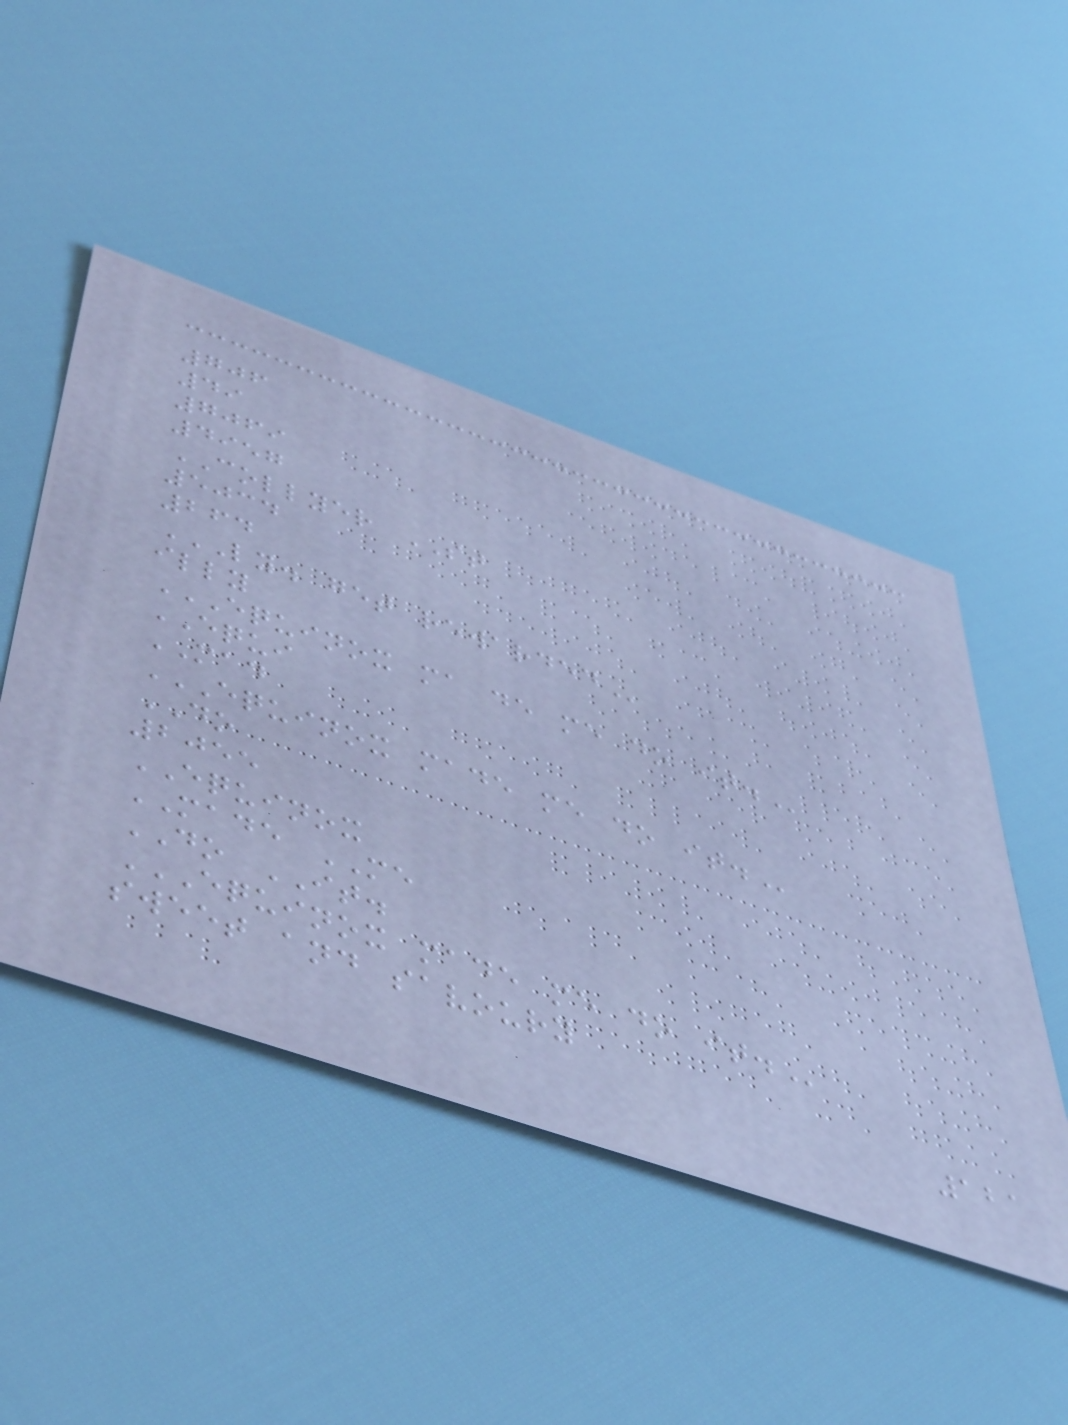706
49
7069
4957
COLLYER ST
5034
264
LY. GET REWARDED
illy
EQUINOX MA DE ME DO IT.
EQUI
MAD
EQUINOX MADE ME DO IT.
DO
2055
EQUINOX
MADE ME
DO IT.
EQUINOX MADE ME DO IT.
sweet and savoury
121
